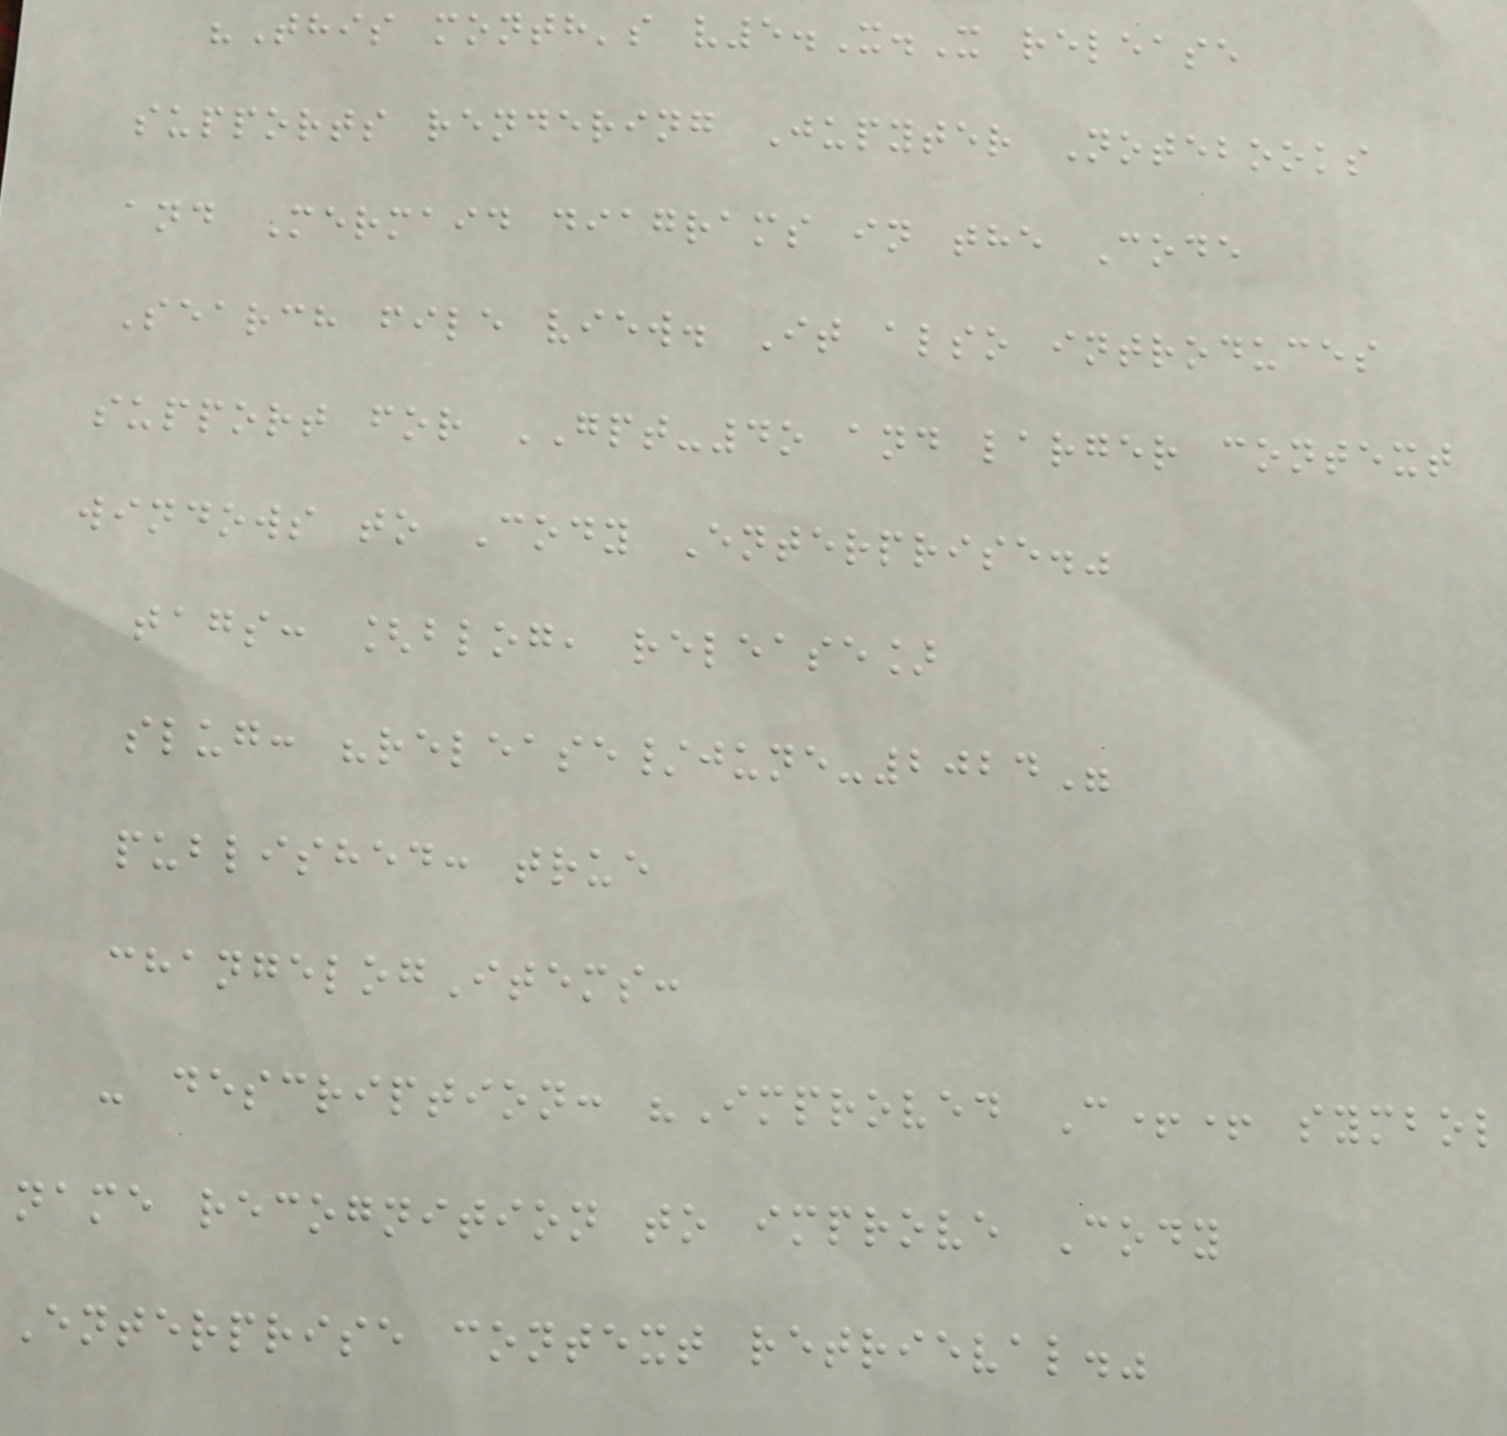"This month's v5.X.X release
supports rendering Jupyter Notebooks
and Mermaid diagrams in the Code
Search file view. It also introduces
support for GPT-4o and larger context
windows to Cody Enterprise."
tags: [blog, release]
slug: "release/june-2024"
published: true
changelogItems:
- description: "Improved C++ symbol
name recognition to improve Cody
Enterprise context retrieval."
